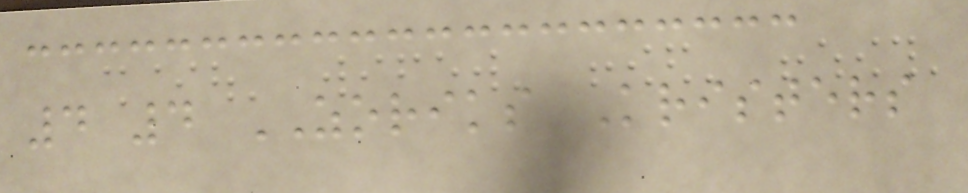4 4 ZORIKS Kristers
